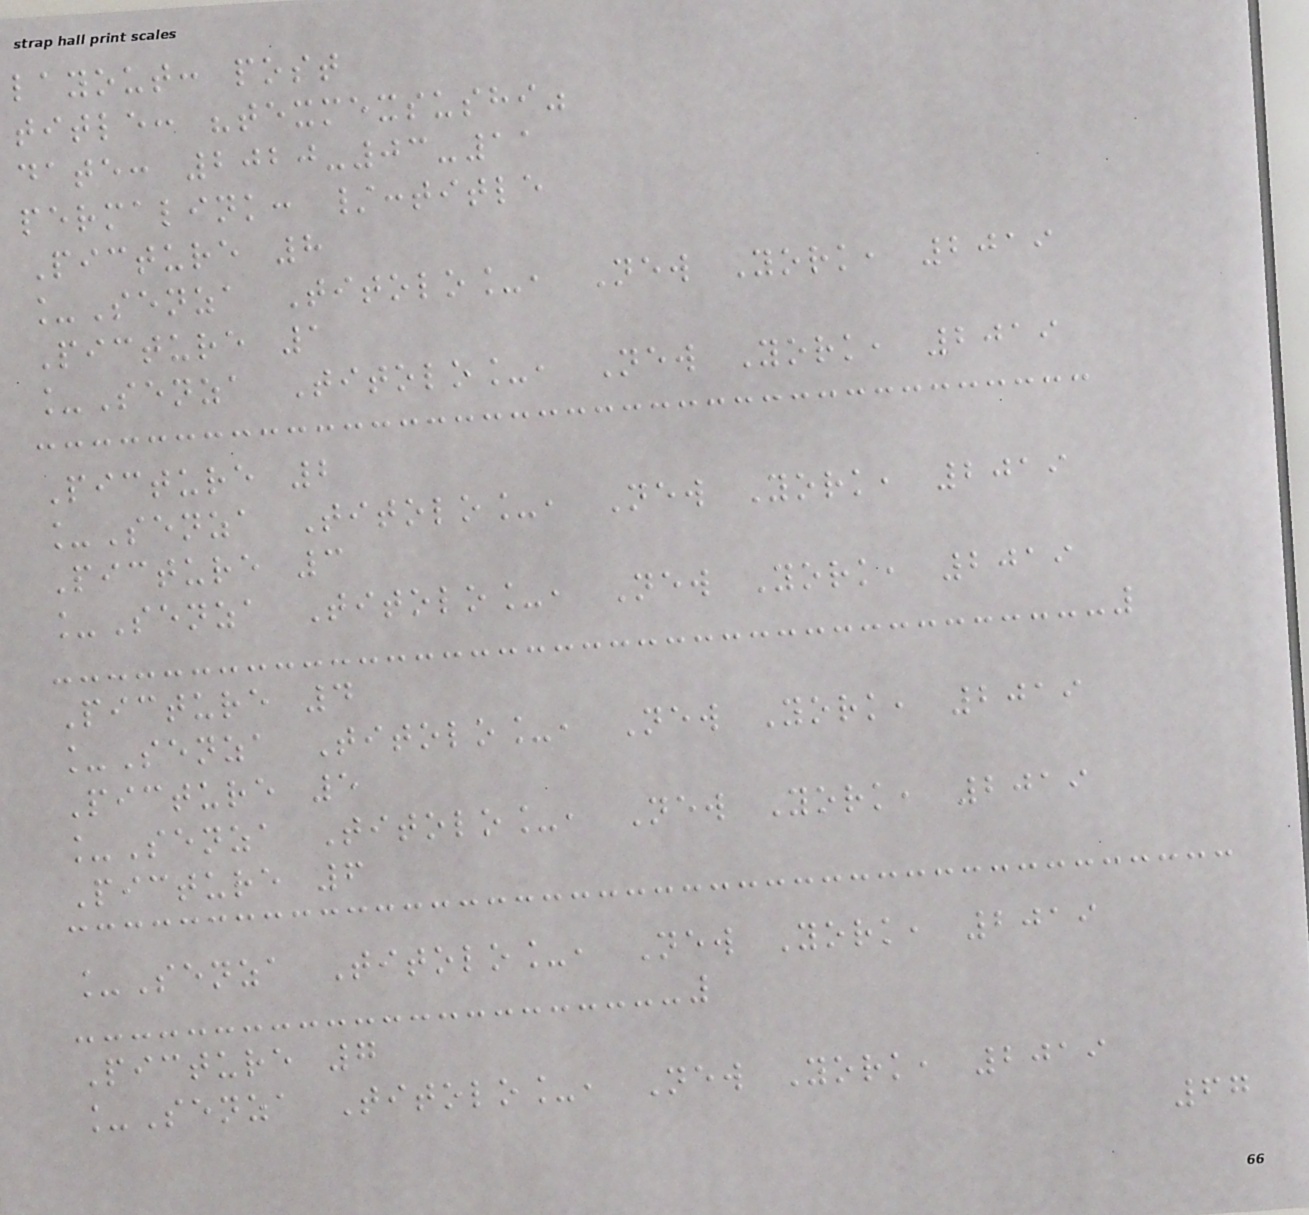layout: post
title: "texmexsushi"
date: 2020-03-11
permalink: /:title
Picture 8
_Senza Titolo_, New York, 2019
Picture 1
_Senza Titolo_, New York, 2019
Picture 2
_Senza Titolo_, New York, 2019
Picture 3
_Senza Titolo_, New York, 2019
Picture 4
_Senza Titolo_, New York, 2019
Picture 5
_Senza Titolo_, New York, 2019
Picture 6
_Senza Titolo_, New York, 2019
Picture 7
_Senza Titolo_, New York, 2019
67
